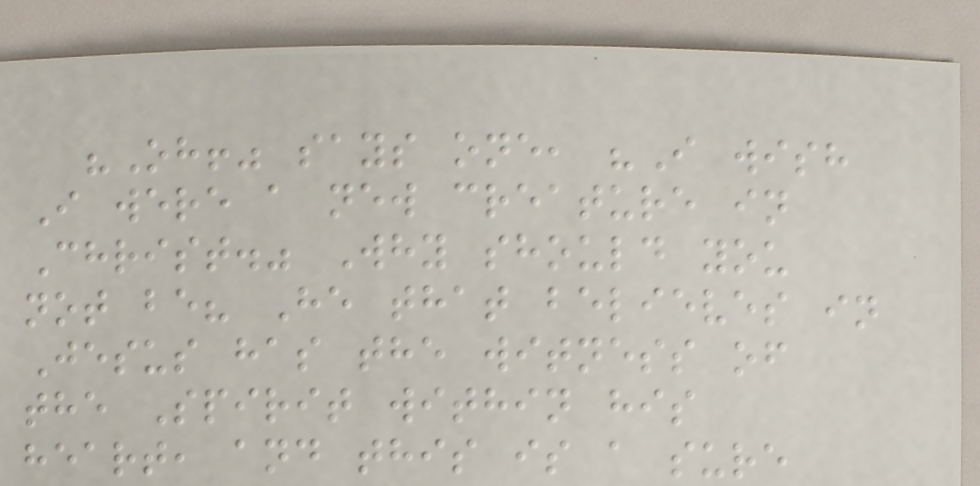"Oh!" says one, "I wish
I were a new creature in
Christ." Why should you
not be? He that believes in
Jesus has the witness of
the Spirit within his
heart, and this is a sure
